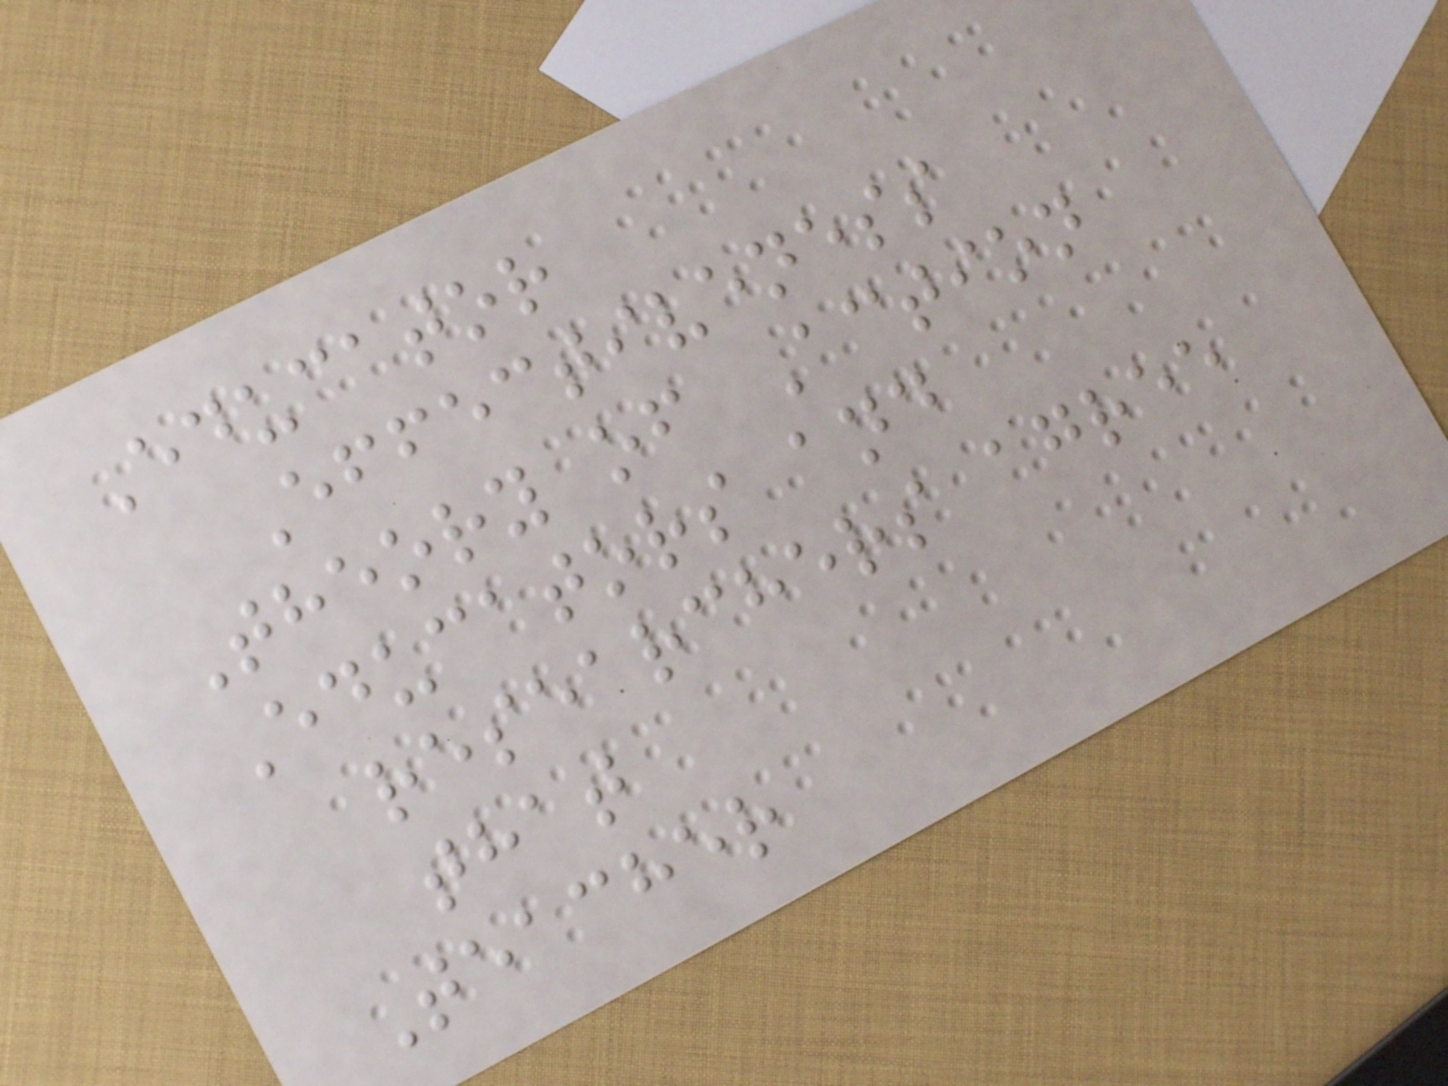Educator
Effectiveness
Theory of Action
Educators and
researchers agree
that
Teacher
